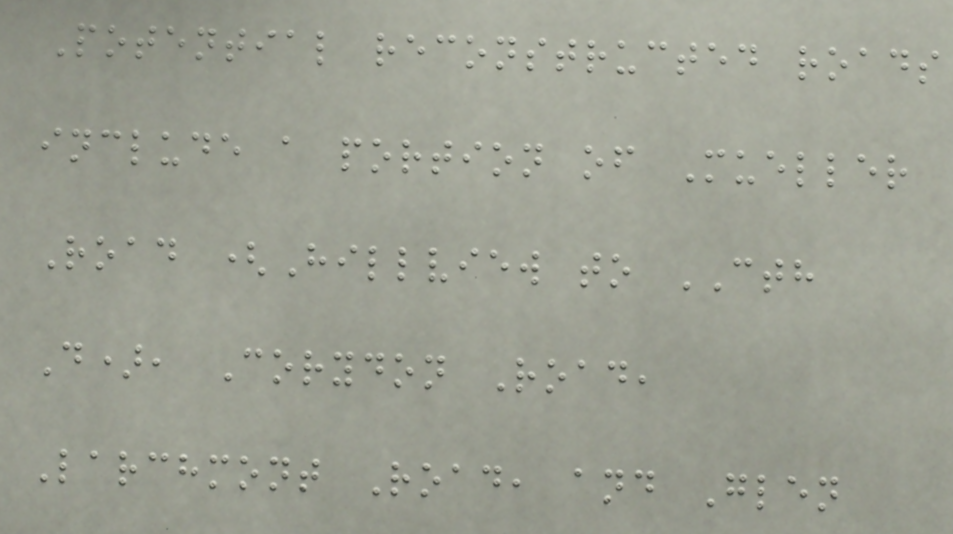Potential reconstructed roads
include a portion of Mueller
Road (Hillview to CTH
D), Corydon Road,
Larchmont Road, and Glen
